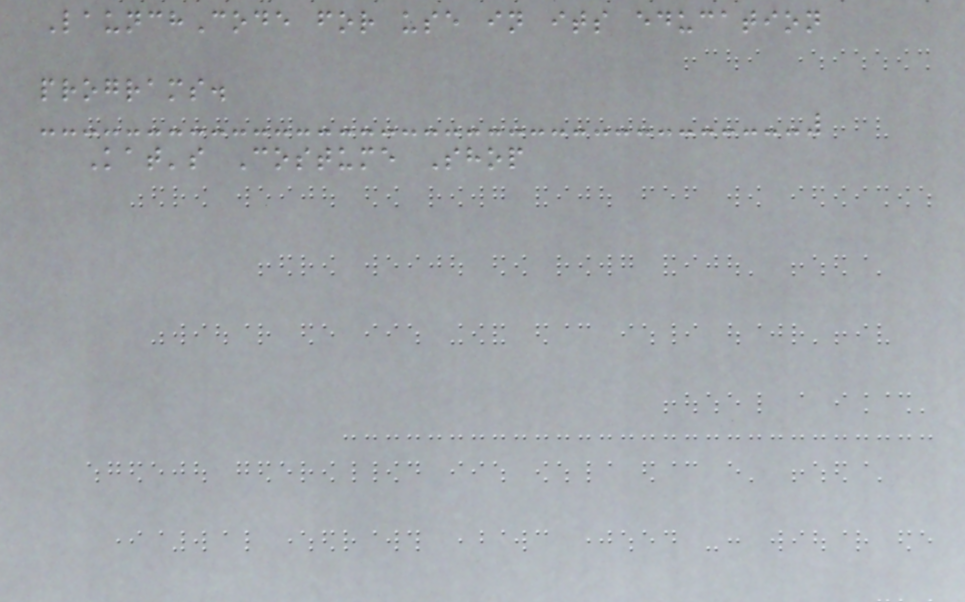LaunchCode for use in its education
programs.
Kat's Costume Shop
